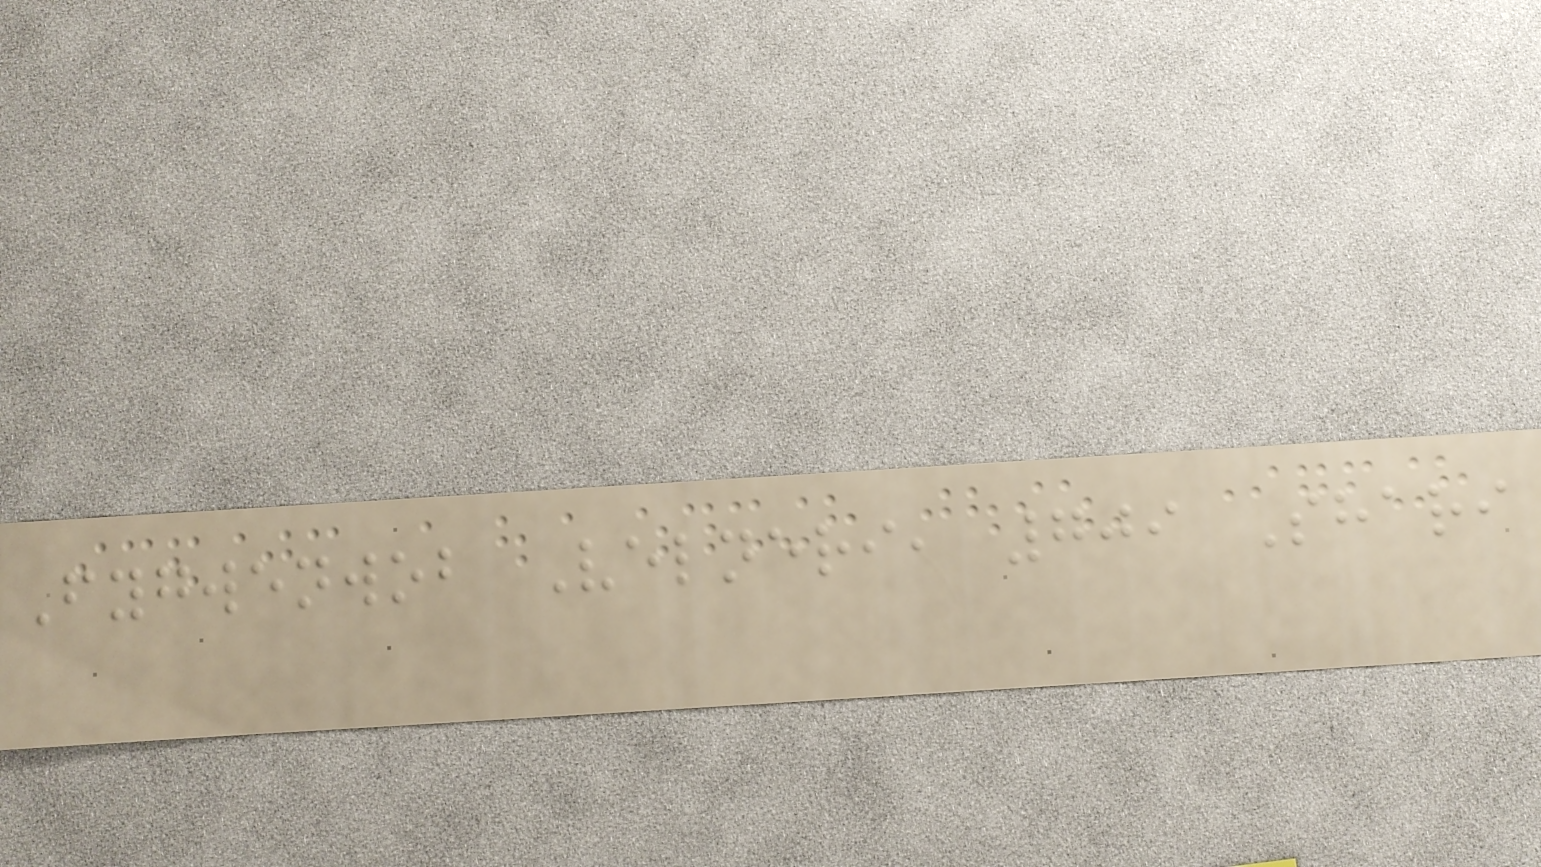Fygwenwob Velneri, 709 Shari
